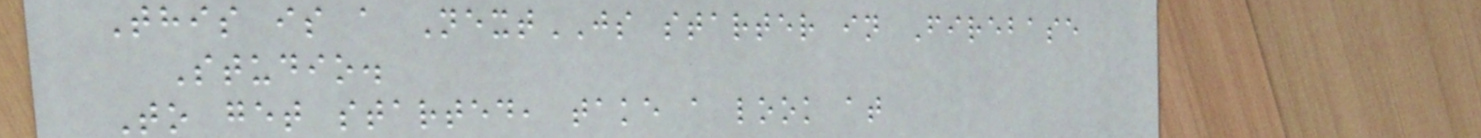This is a NextJS starter in Firebase
Studio.
To get started, take a look at
